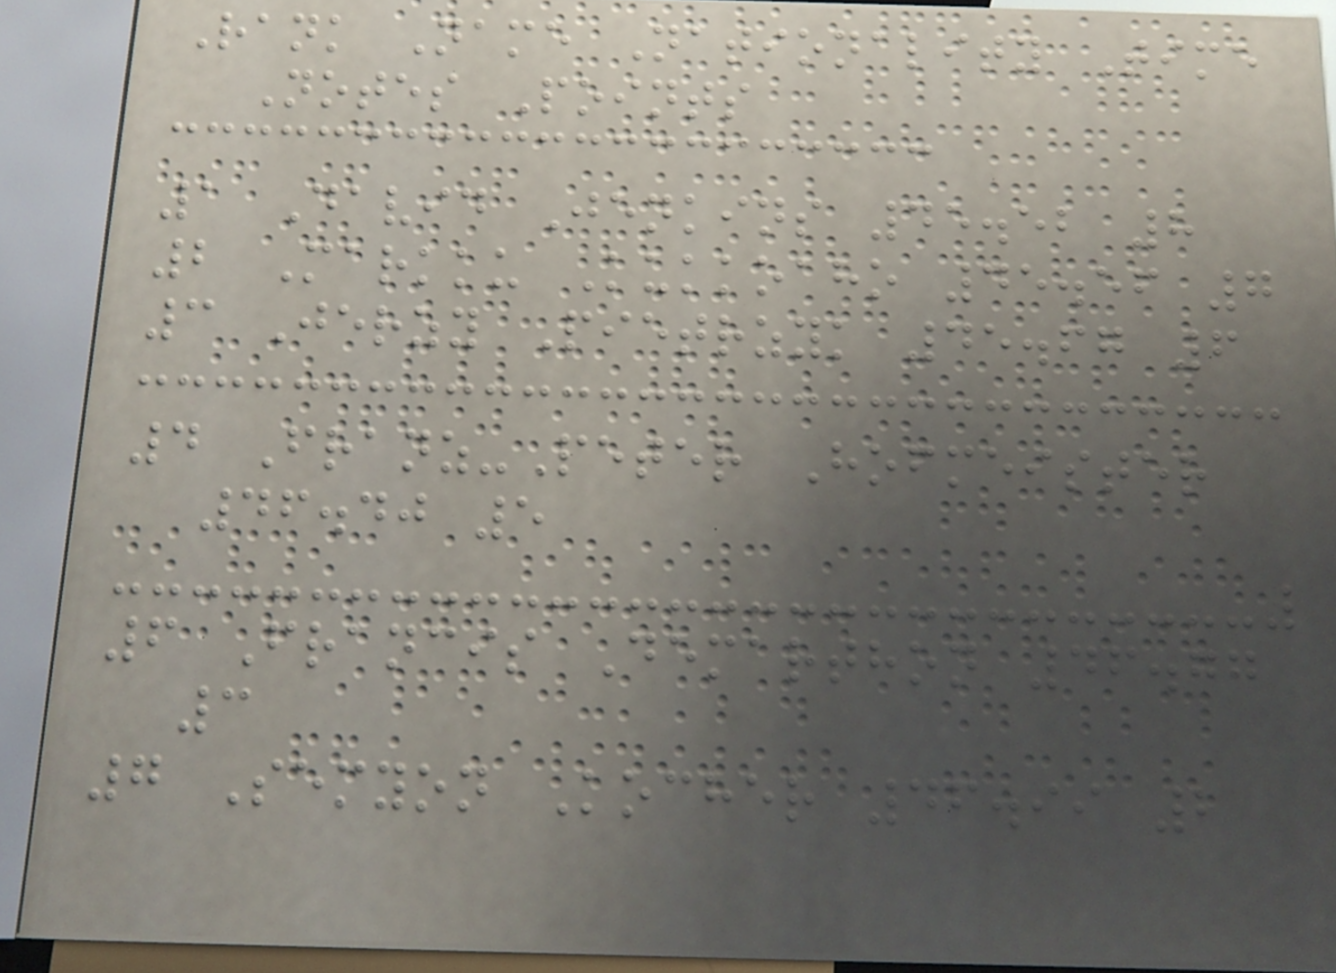Rank Name Nationality Time
Notes Points
1 David Jenkins 45.52 8
2 Markku Kukkoaho 45.56 7
3 Jerzy Pietrzyk 45.67 6
4 Franz-Peter Hofmeister
46.40 5
6 Francis Demarthon 46.77
3
7 Semyon Kocher 46.99 2
